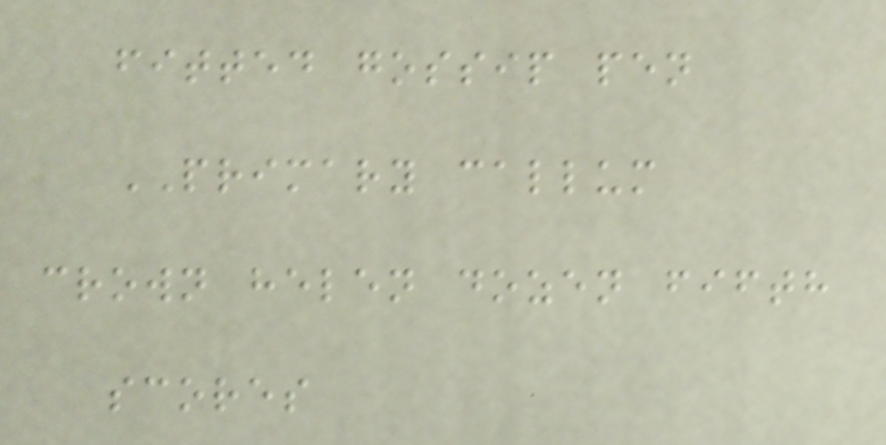fitted gossip pen
PRIMARY callum
crown helen dozen fifth
scores
